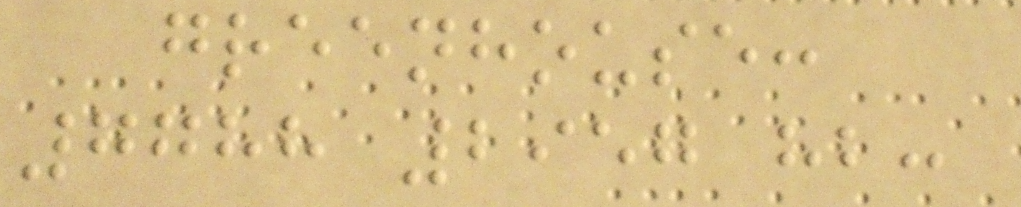greenhouse:
7788 2957 hb:
